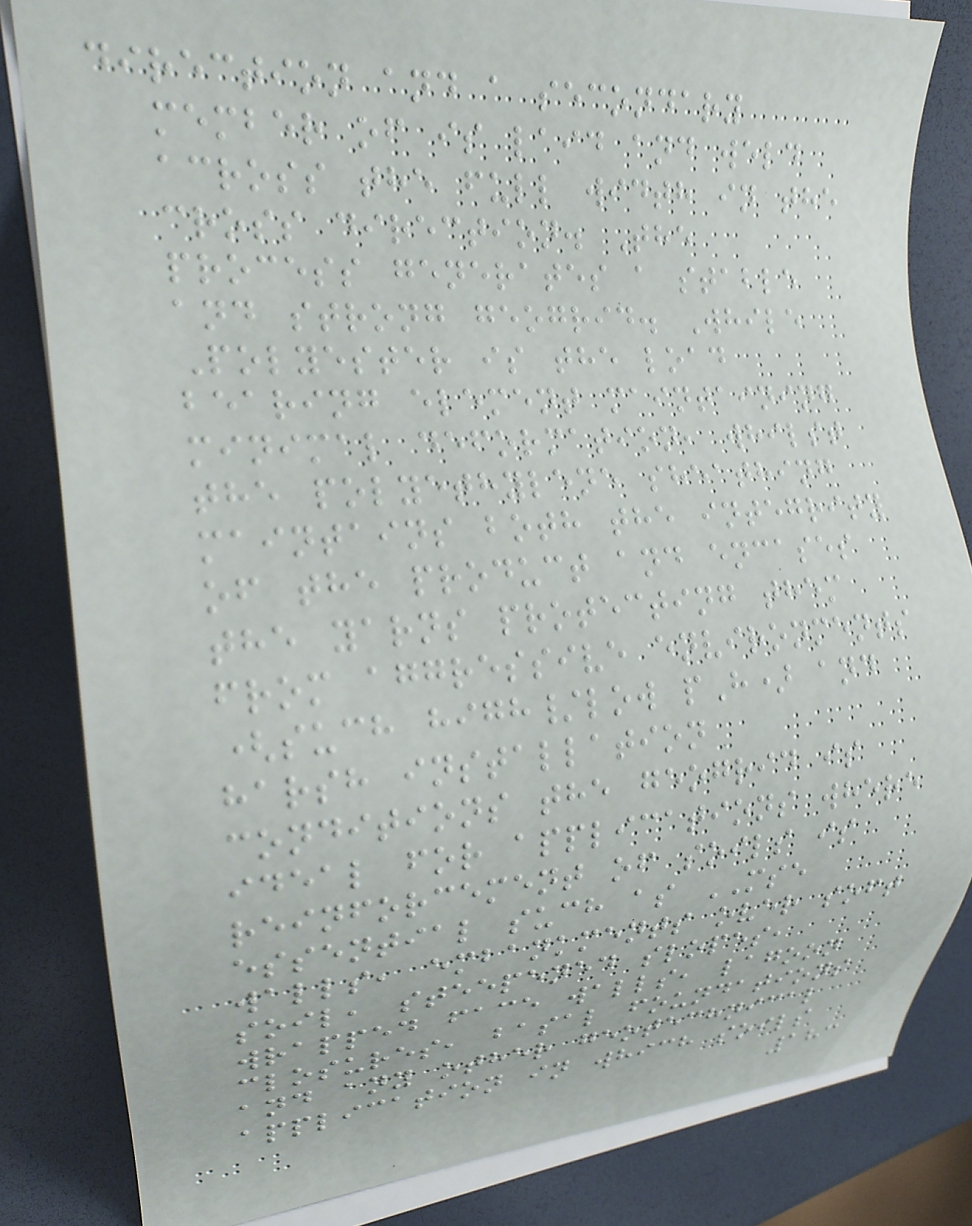direction and a secondary
member of is laid and weld
across the full width in the
cross direction. The
process generates a stable
and strong geogrid. While
Polyester is the load
bearing element maintaining
minimal deformation, whilst
the polyethylene sheathing
maintains both the integrity
of the product and encases
the yarns protecting them
from aggressive environments
(such high/low pH) and
harsh installation
conditions the geogrid is
ideal for applications where
reinforcement of soils is
essential such as MSE
walls, embankments over soft
soil, steepened slopes,
wrapped face walls, lagoon
closures, basal foundations
and any other geotechnical
application in which soils
183
